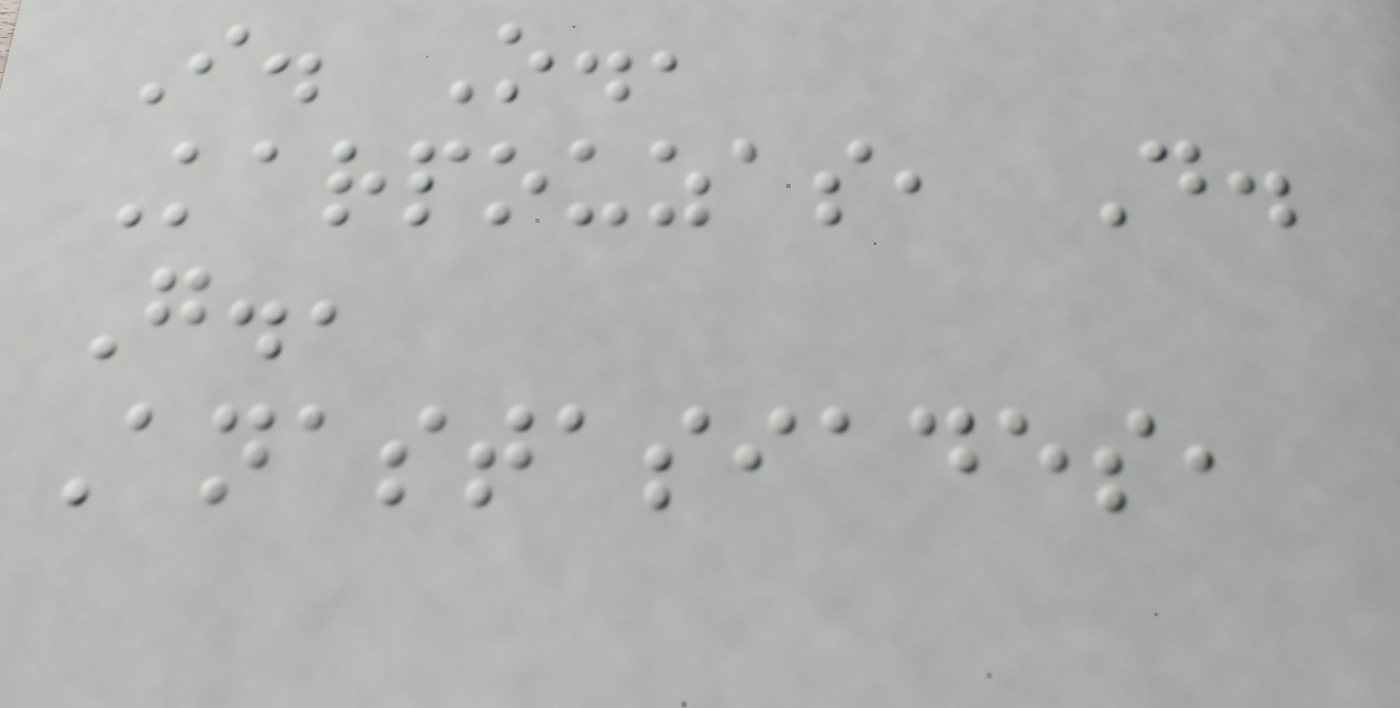I. O.,
Karpouzas, D.
G.,
Anastasiades,
